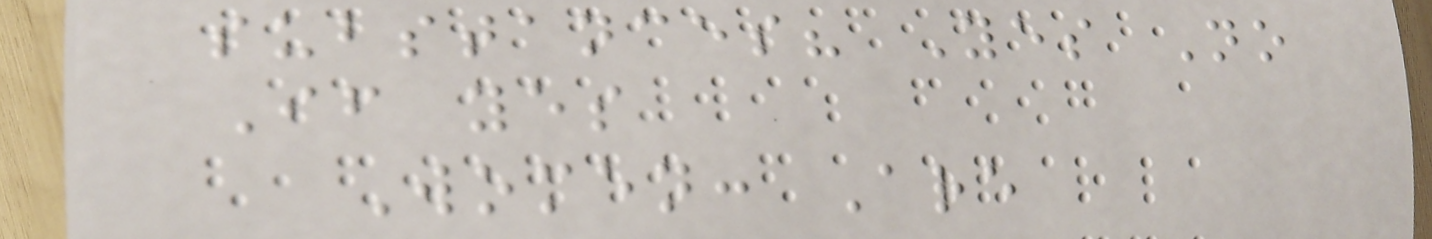substances? Yes No
If yes
Women: Are
